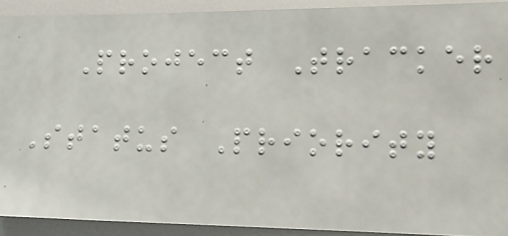Project Tracker
Status Priority
